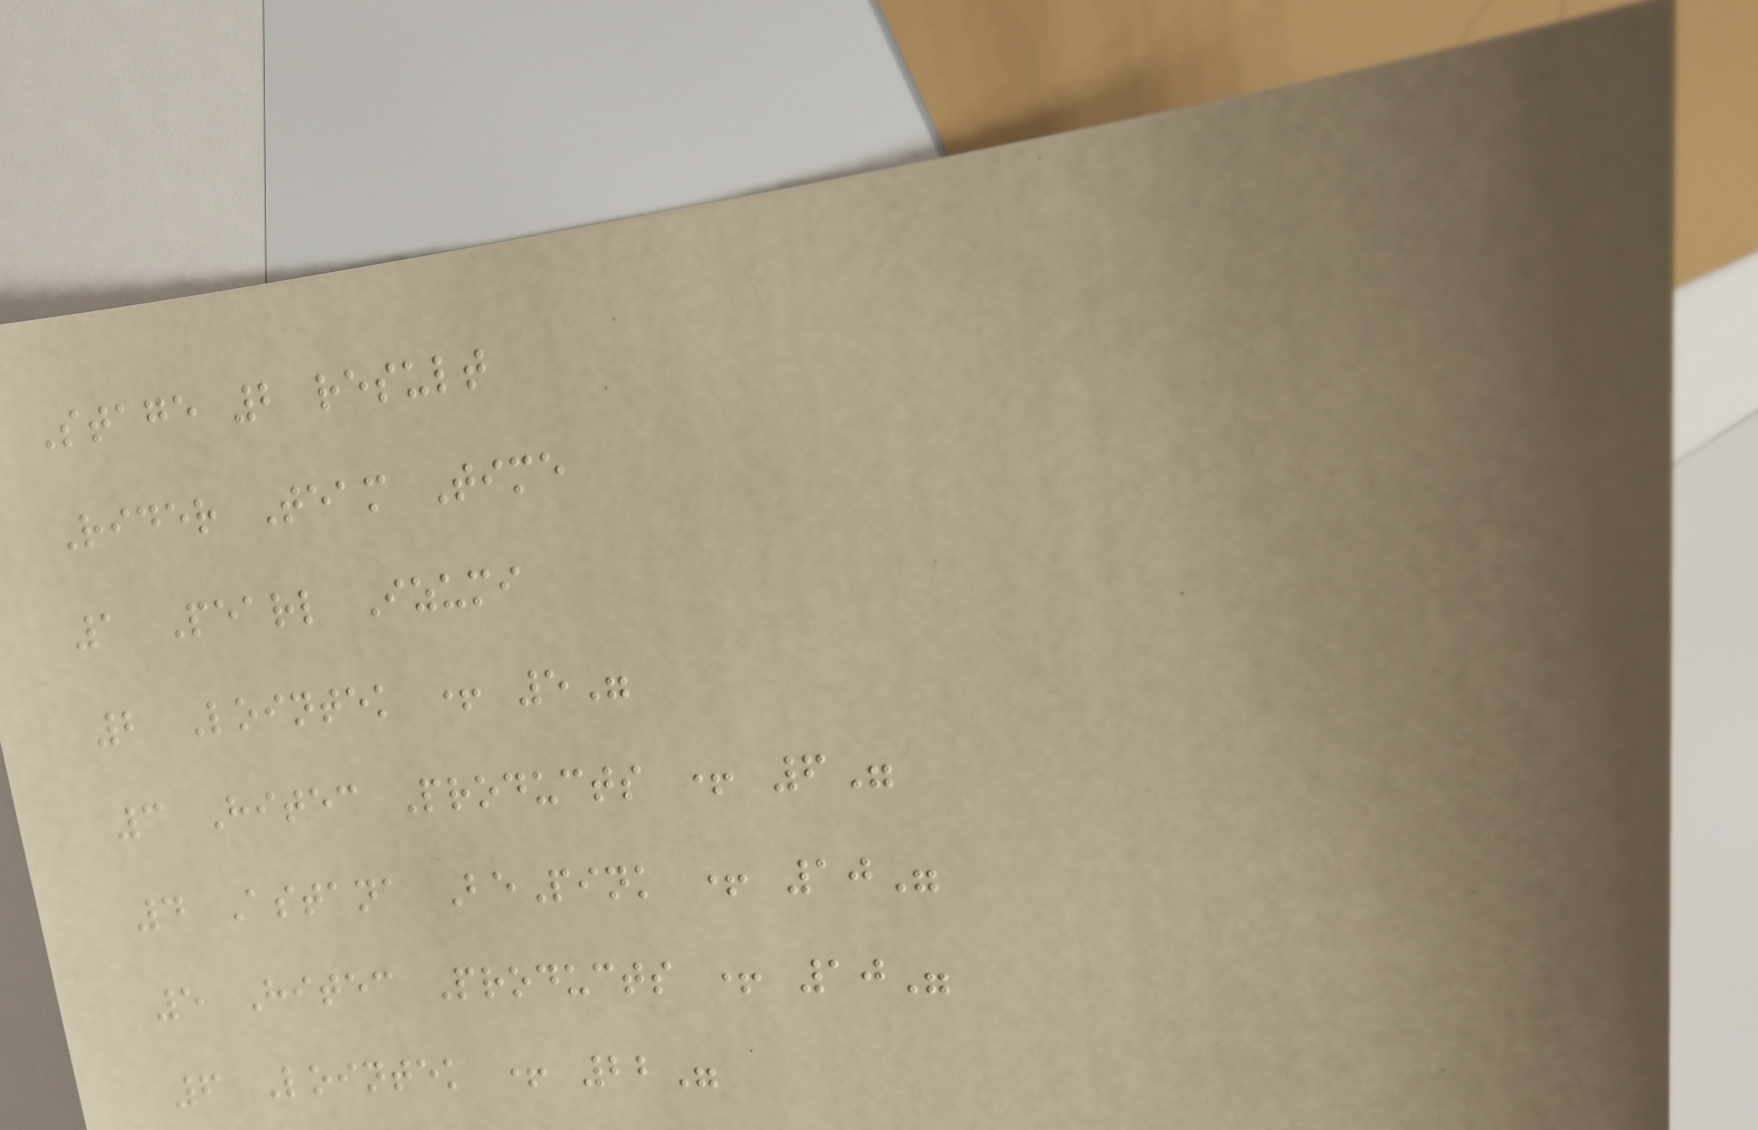Stage 2 result
Rider Team Time
1 Pearl Izumi
2 Lointek + 5"
3 Hitec Products + 6"
4 Astana BePink + 10"
5 Hitec Products + 10"
6 Lointek + 22"
